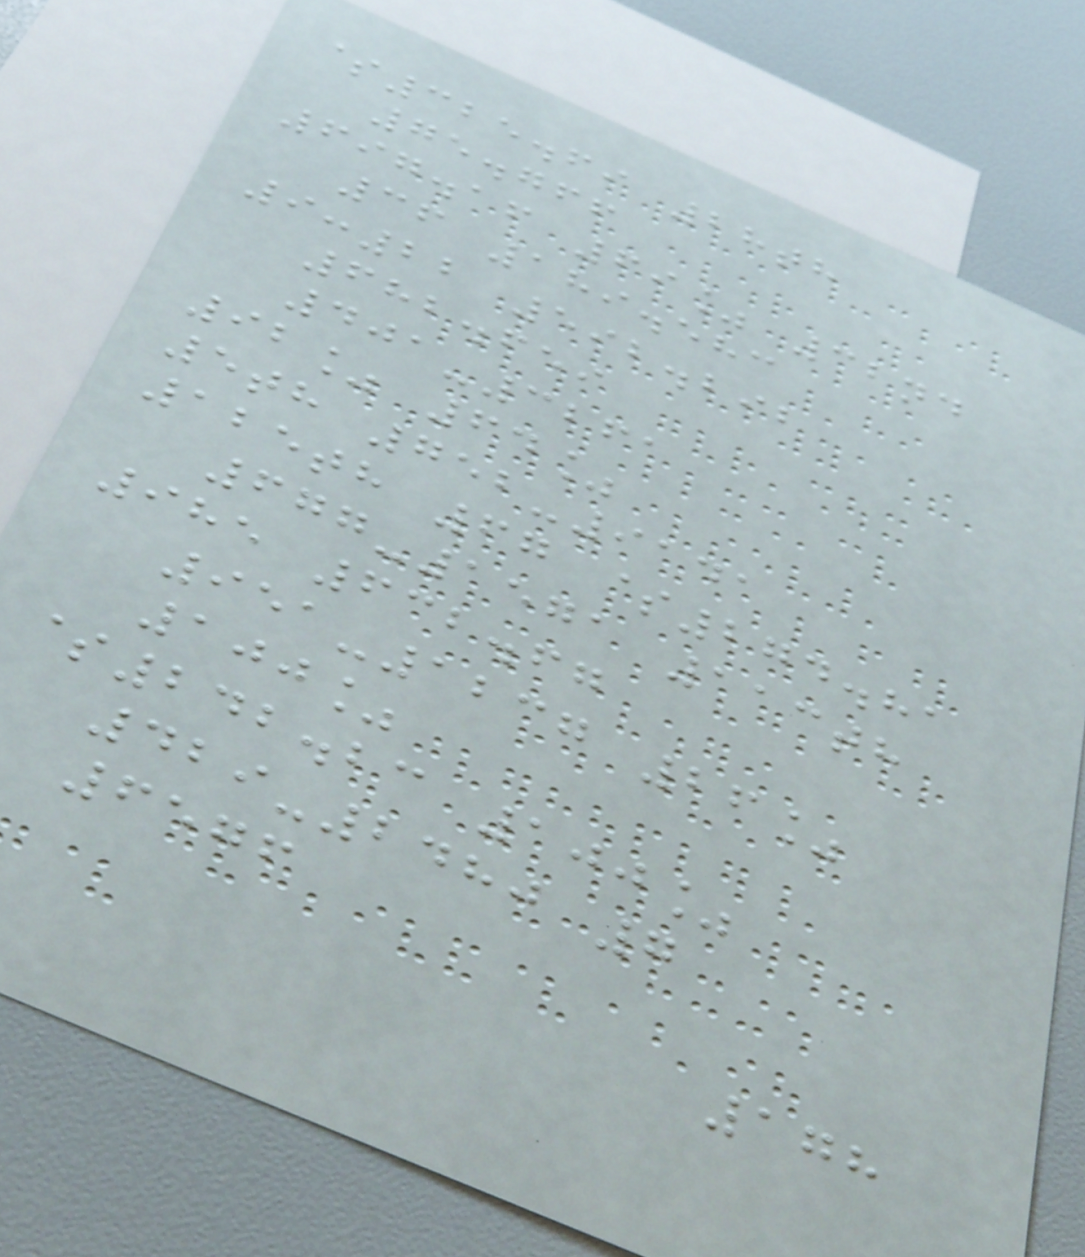$325.69 28th
75.766
697.16 69% 32nd
36 189.583
9:22 592.292
682.659
401-3261
92% 64%
5th 752-9141
125th 67 $274.81
677-1571 113th
985 632.67
951-1237 26%
100%
$242.23 100%
429-2480 7
6576
178
